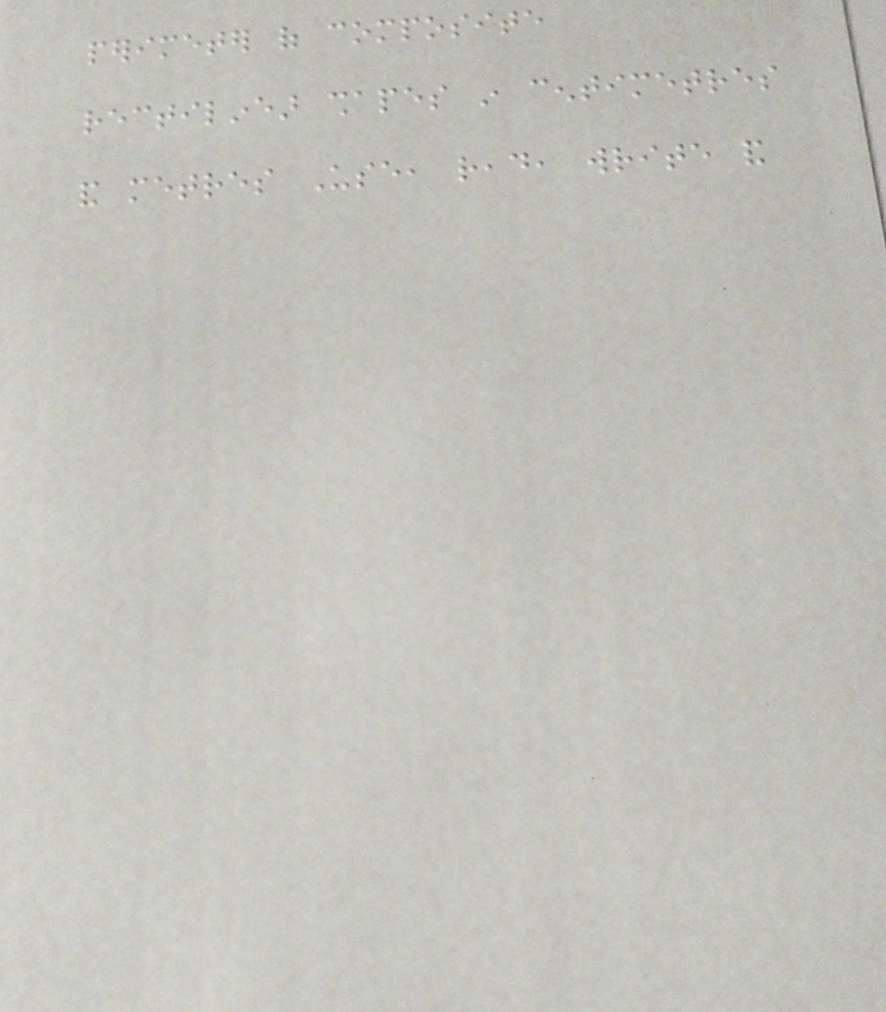perimeter of composite
rectilinear shapes in centimetres
and metres Use, read, write and
